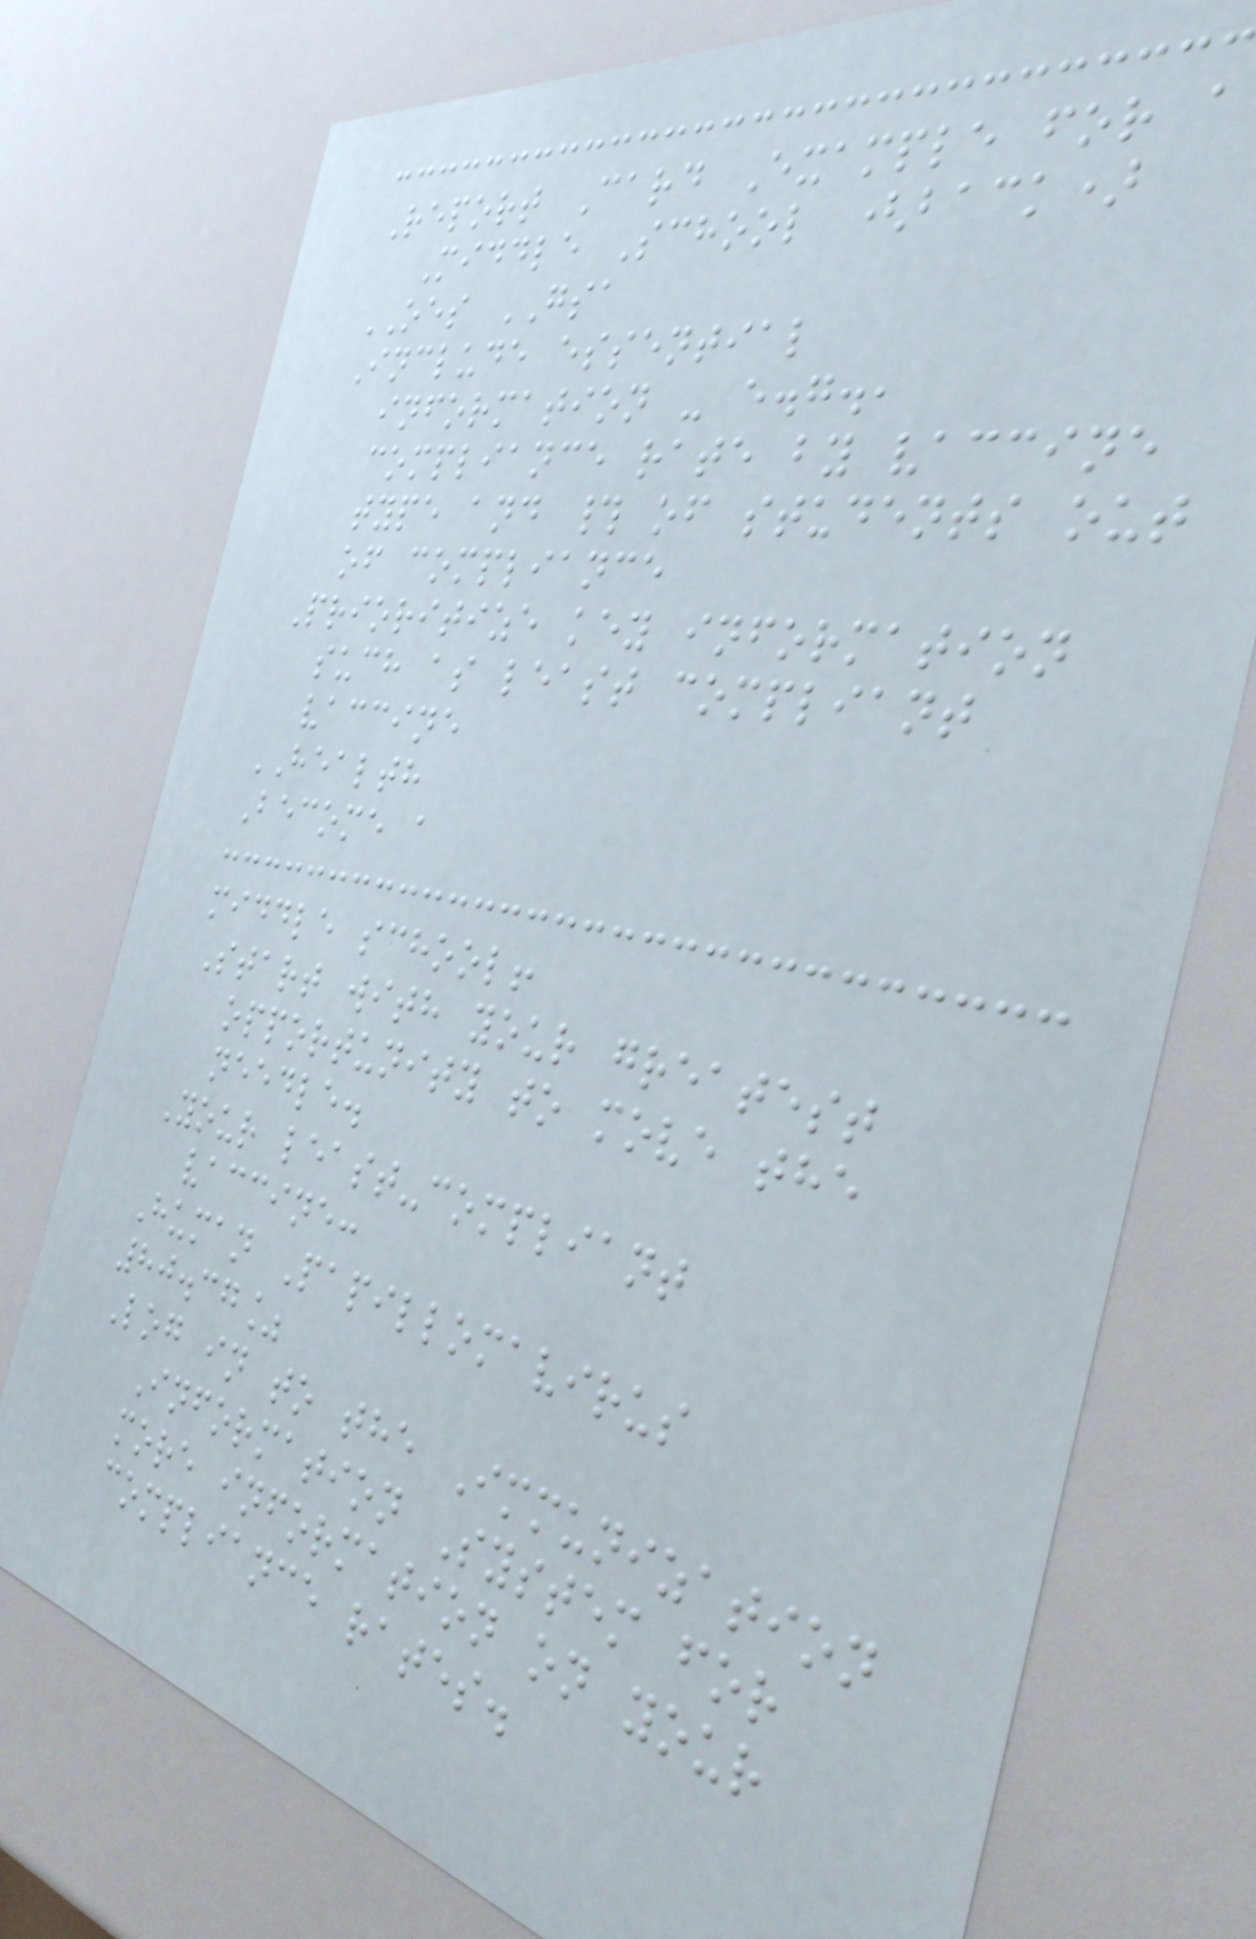Report Card Example for a
Middle School (back)
OES GSA
Include essential
information - e.g.,
compliance rate by vaccine
type and # of students out
of compliance
Prioritize key information
such as least compliant
vaccine
HEALTH
Become a
middle school!
Start with your greatest
opportunity to move the
needle.
Your least-compliant
vaccine:
Human Papillomavirus
80.37%
Log in to the Immunization
Information System for
more information on your
compliance rates.
